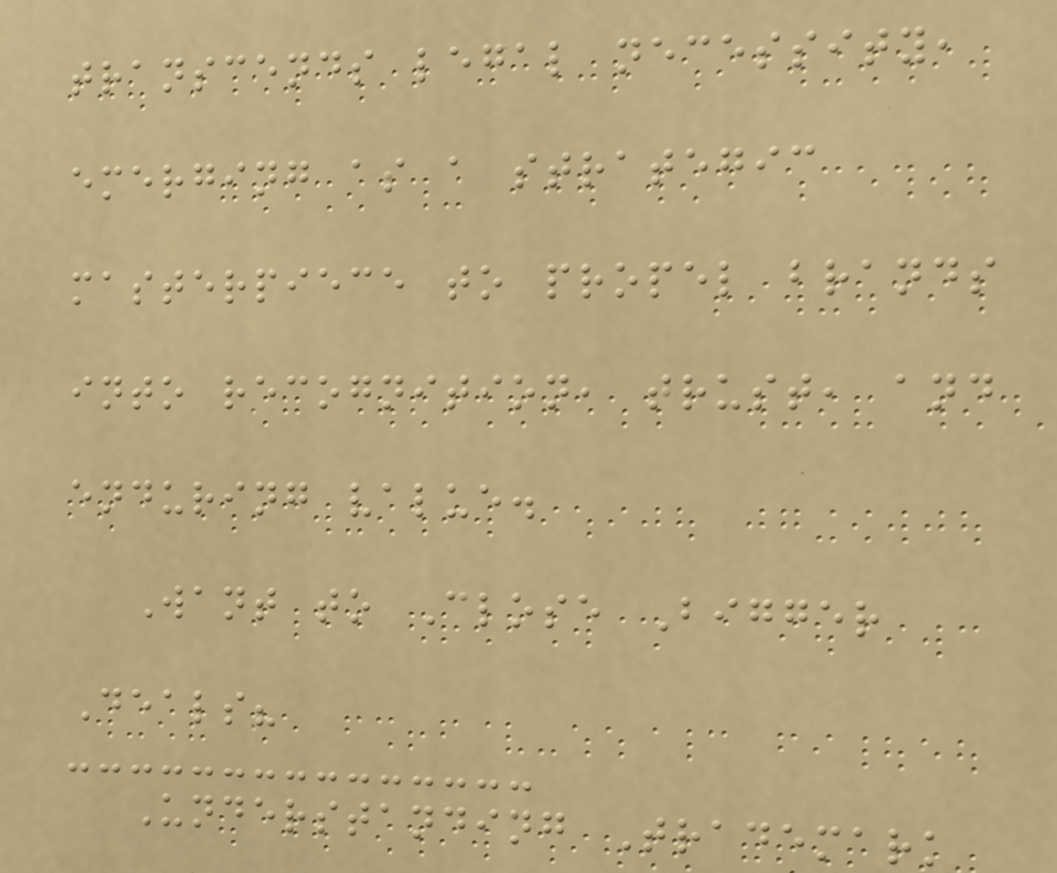transcends legal necessity,
emerging as a strategic
masterpiece to propel brands
into recognition, trust, and
enduring value.
Want to Close Bigger
Deals?
Understanding Trademark
